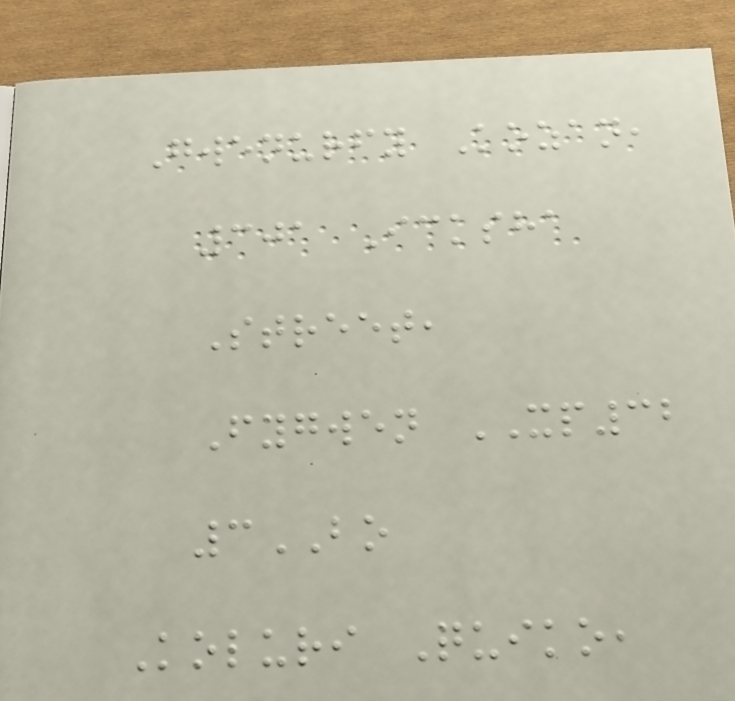Gwenurfy Kozan,
301 Icksha
Street,
Fygwen XP32
3BO
Koluri Quiko,
